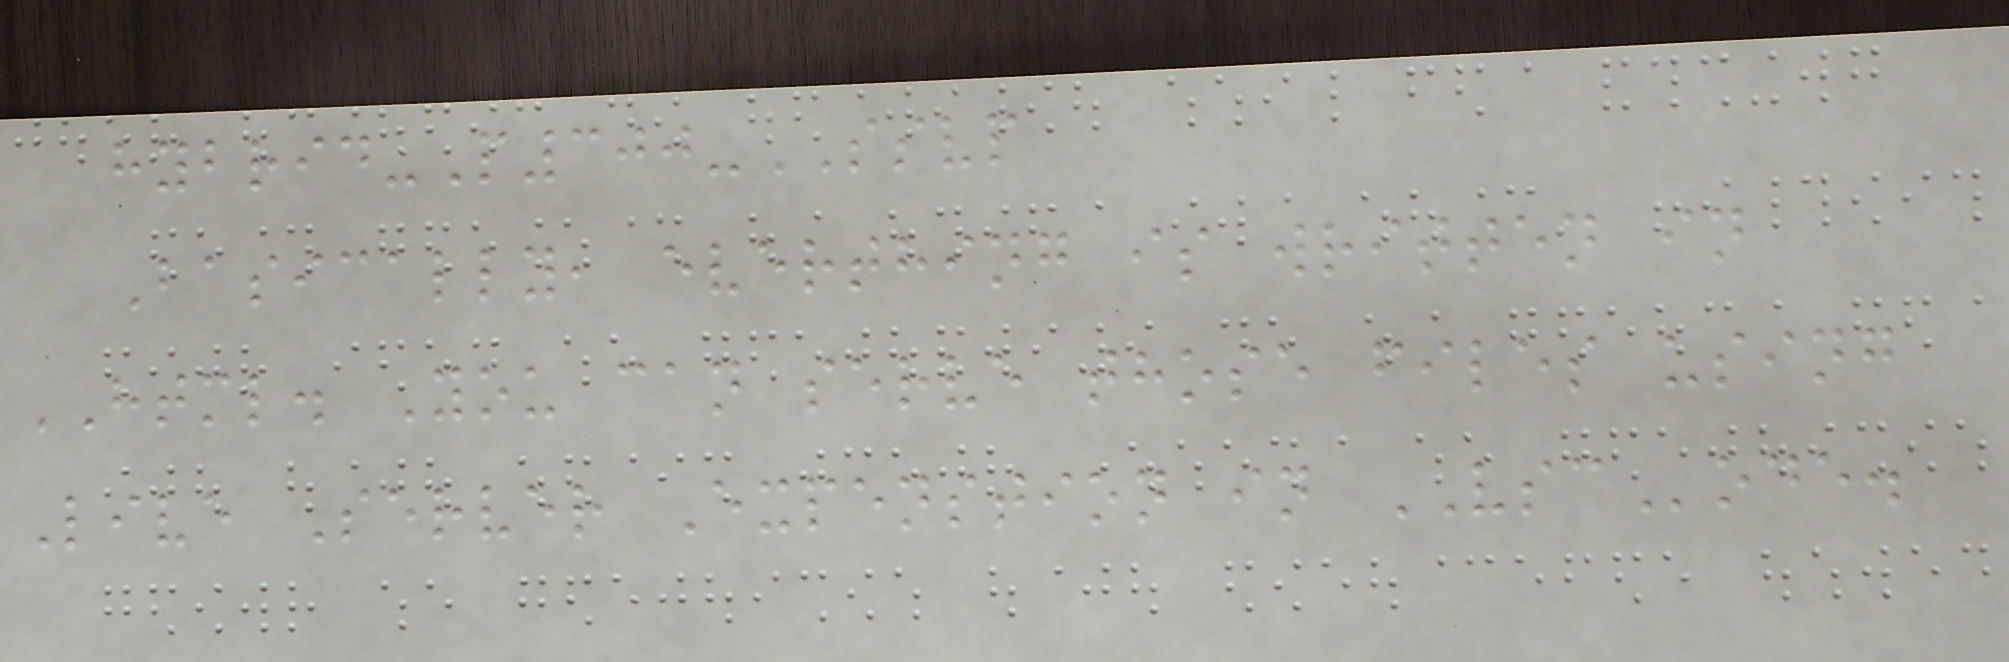hybrid-P300-SSVP
Basically, everthing is written in
HTML. You can serve those files using
Live Server Expenstion in VSCode.
